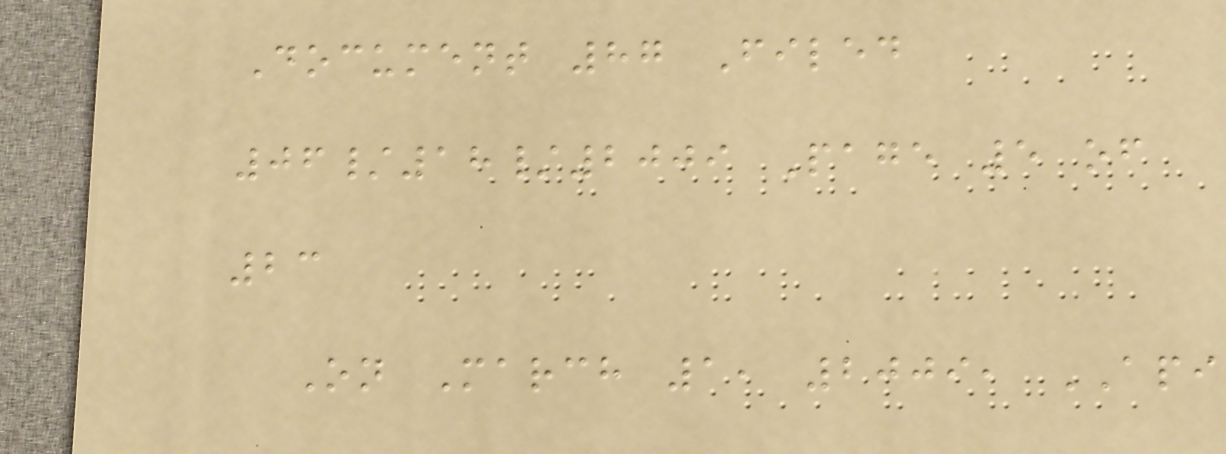Document 87 Filed
06/18/2009 Page 5 of
23
On March 1, 2009, API
